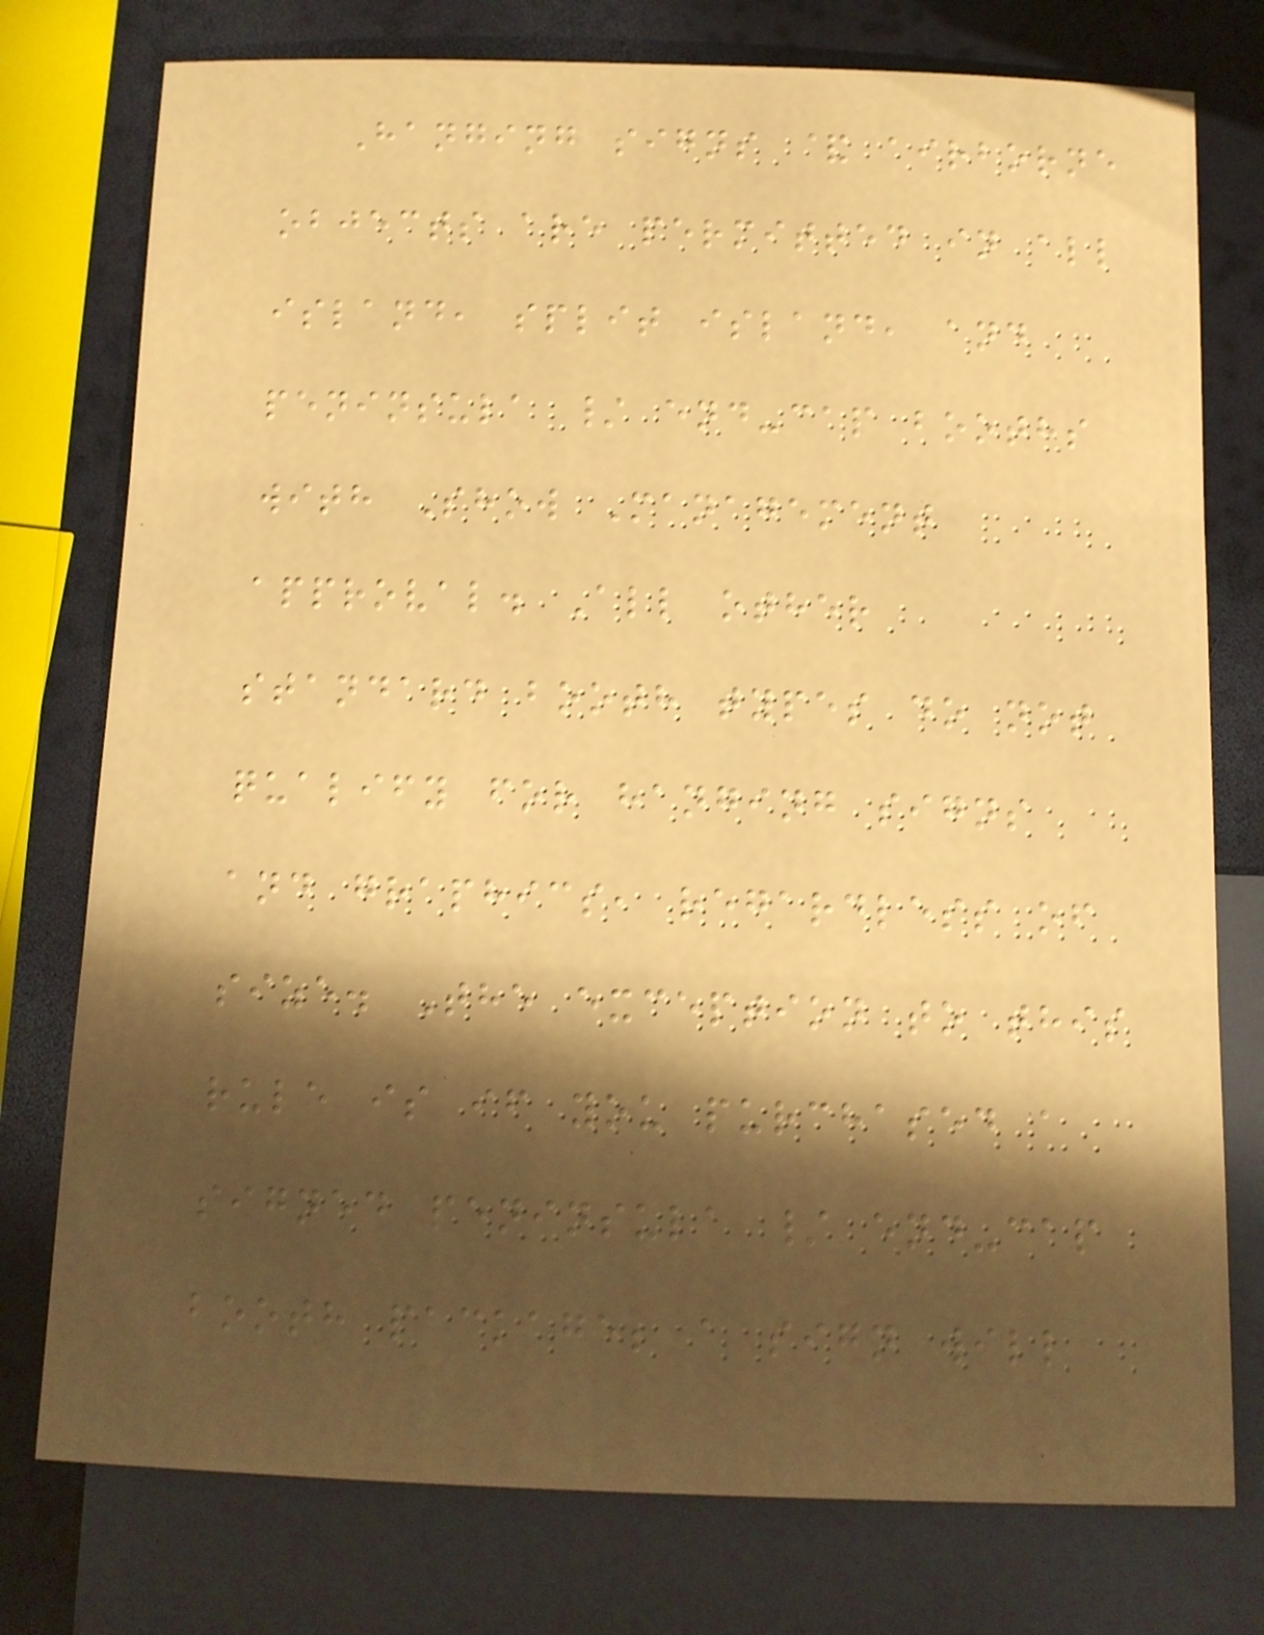Hanging signs & airborne
objects are permitted in all
island, split island, and
peninsula / end-cap booths
with Show Management
approval. All other
standard booth types do not
qualify for hanging signs
and graphics, regardless of
size. The exception to this
rule is if you purchased a
signed peninsula / end-cap
booth package; a sign will
